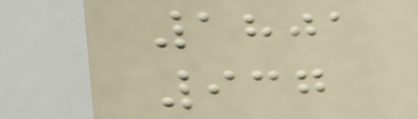1801
937
